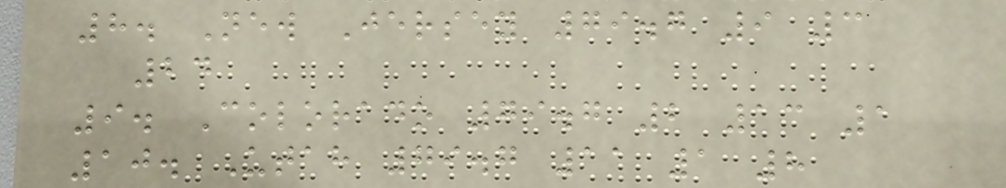8. New Jersey 79.7 9 3
24
9. Colorado 79.7 2 13 1
10. Utah 79.7 11 1 8
